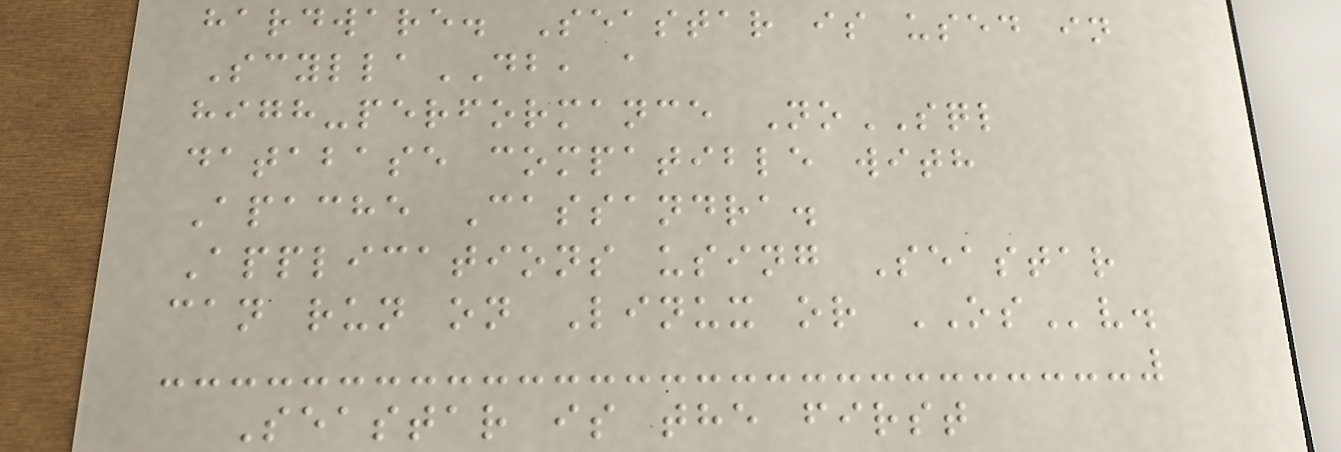hardware. Seastar is used in
ScyllaDB, a
high-performance NoSQL
database compatible with
Apache Cassandra.
Applications using Seastar
can run on Linux or OSv.
Seastar is the first
